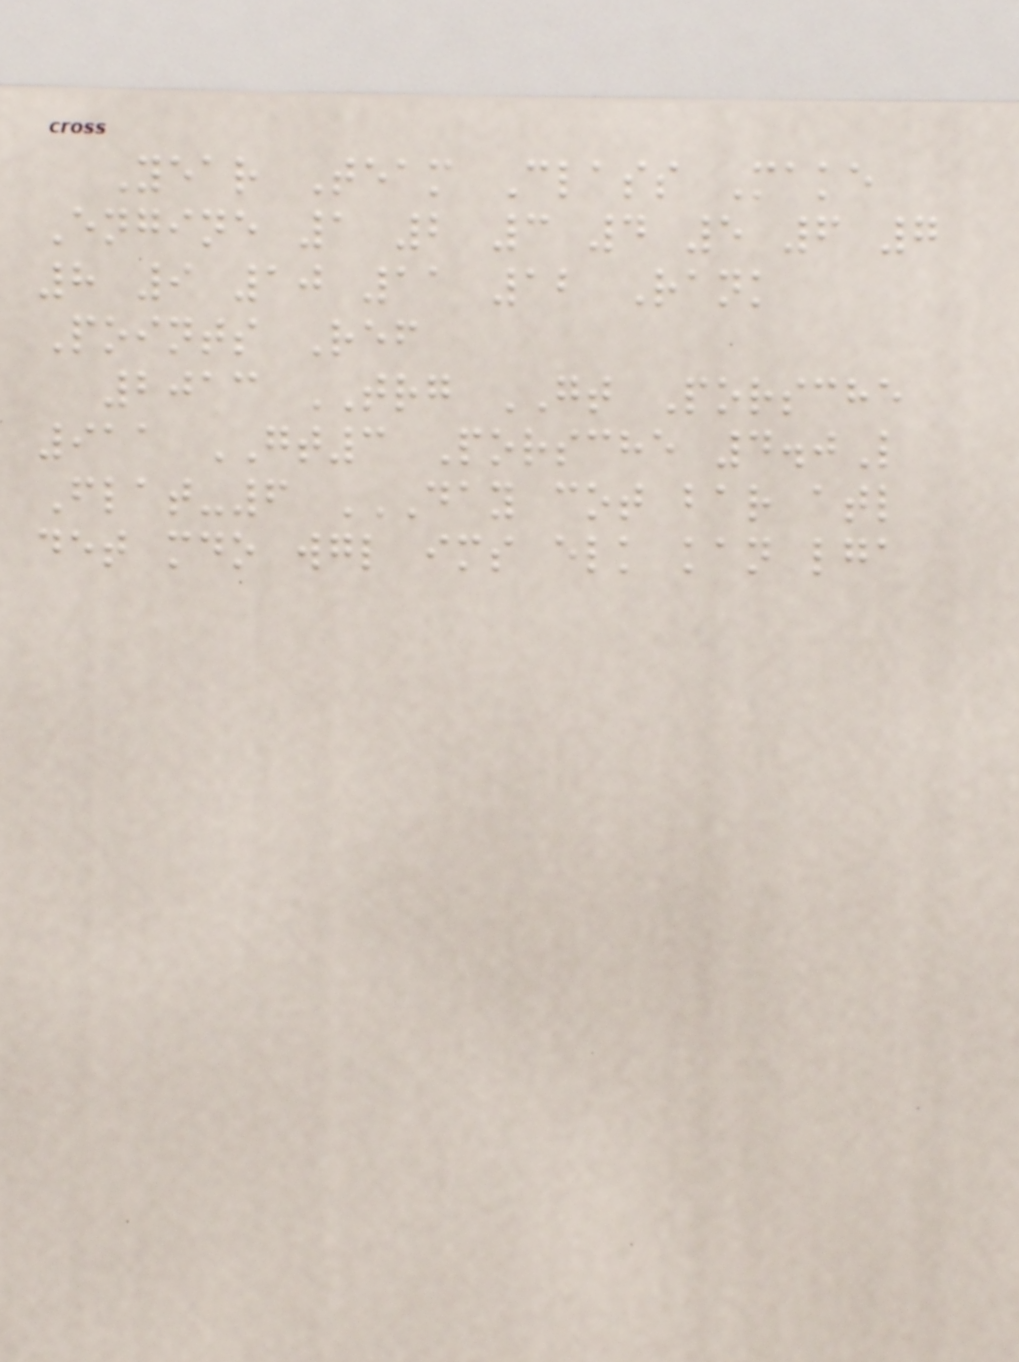Year Team Class Make
Engine 1 2 3 4 5 6 7
8 9 10 11 12 Rank
Points Ref
2013 TRG GT Porsche
911 GT3 Porsche 4.0L
Flat-6 DAY COT BAR ATL
DET MDO WGL IMS ELK KAN LGA
